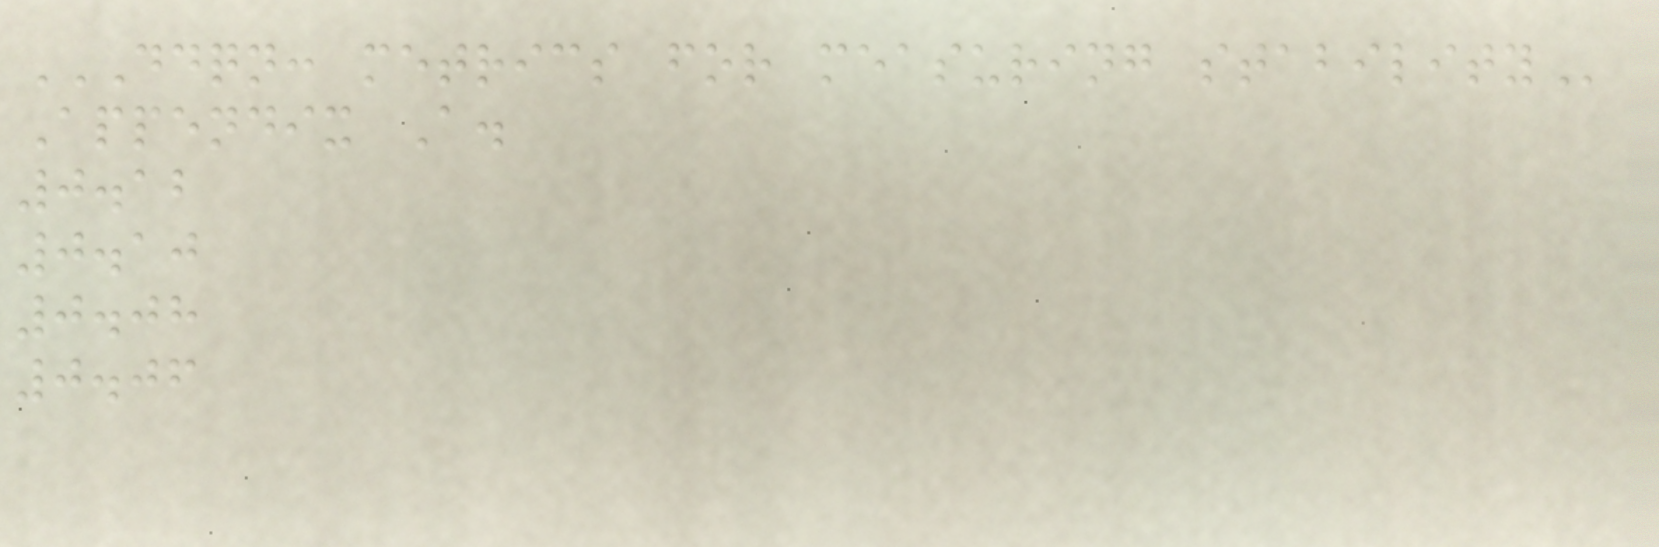DDQN: METRICS FOR MEASURING STABILITY
Appendix A.
0.12
0.10
0.08
0.06
